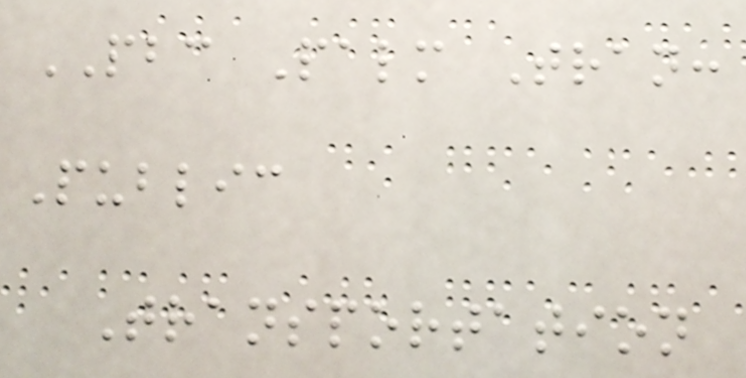PBC Palm Tran:
Public
Transportation
